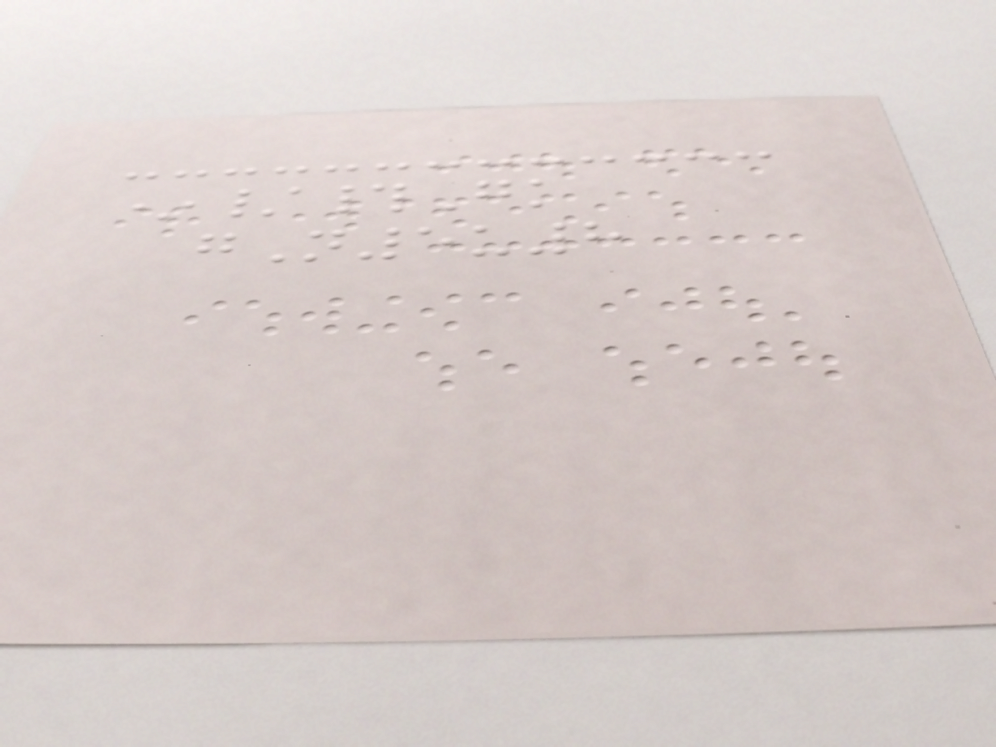*/#Gk
gN5u8
